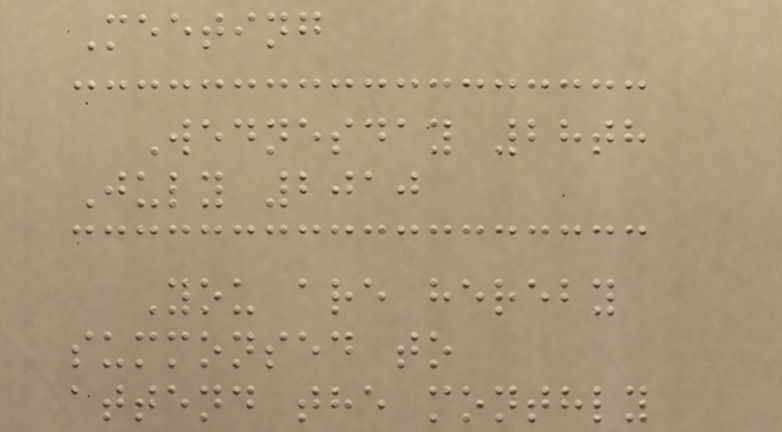Meeting
Wednesday 28th
July 2010
You are hereby
summonsed to
attend the monthly
